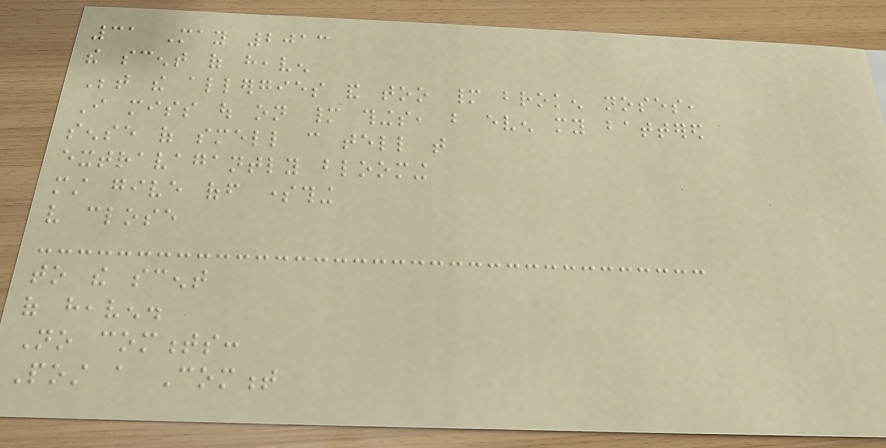31 May 2013
the scent of heaven
Between the allergies and too many broken noses,
I miss out on many things, but even my battered
sense of smell can tell that
extravagantly blooming
must give off something
very close
to the scent
of heaven.
No comments:
Post a Comment
